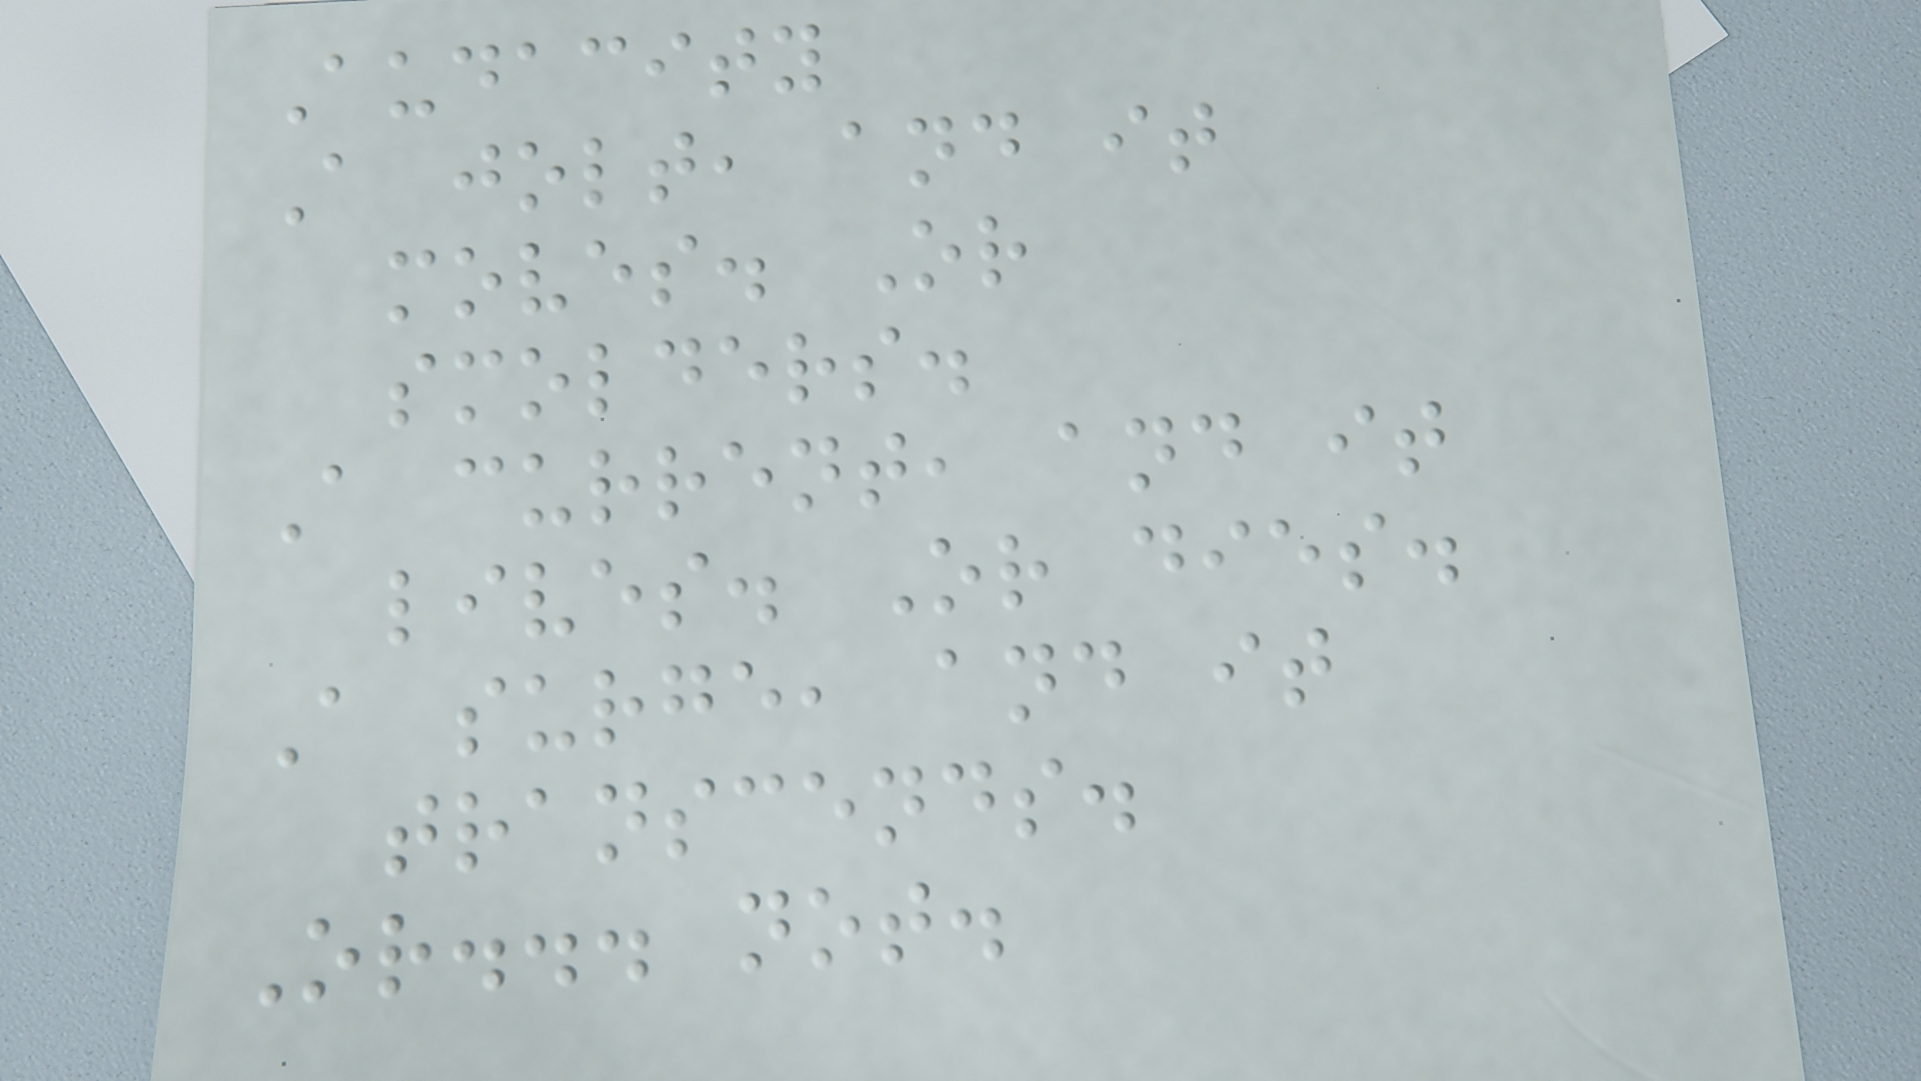Audacity
A jolt, and it
moves. Or
smolders.
A current, and it
lives. Or dies.
A surge, and it
transcends.
Or... not.
